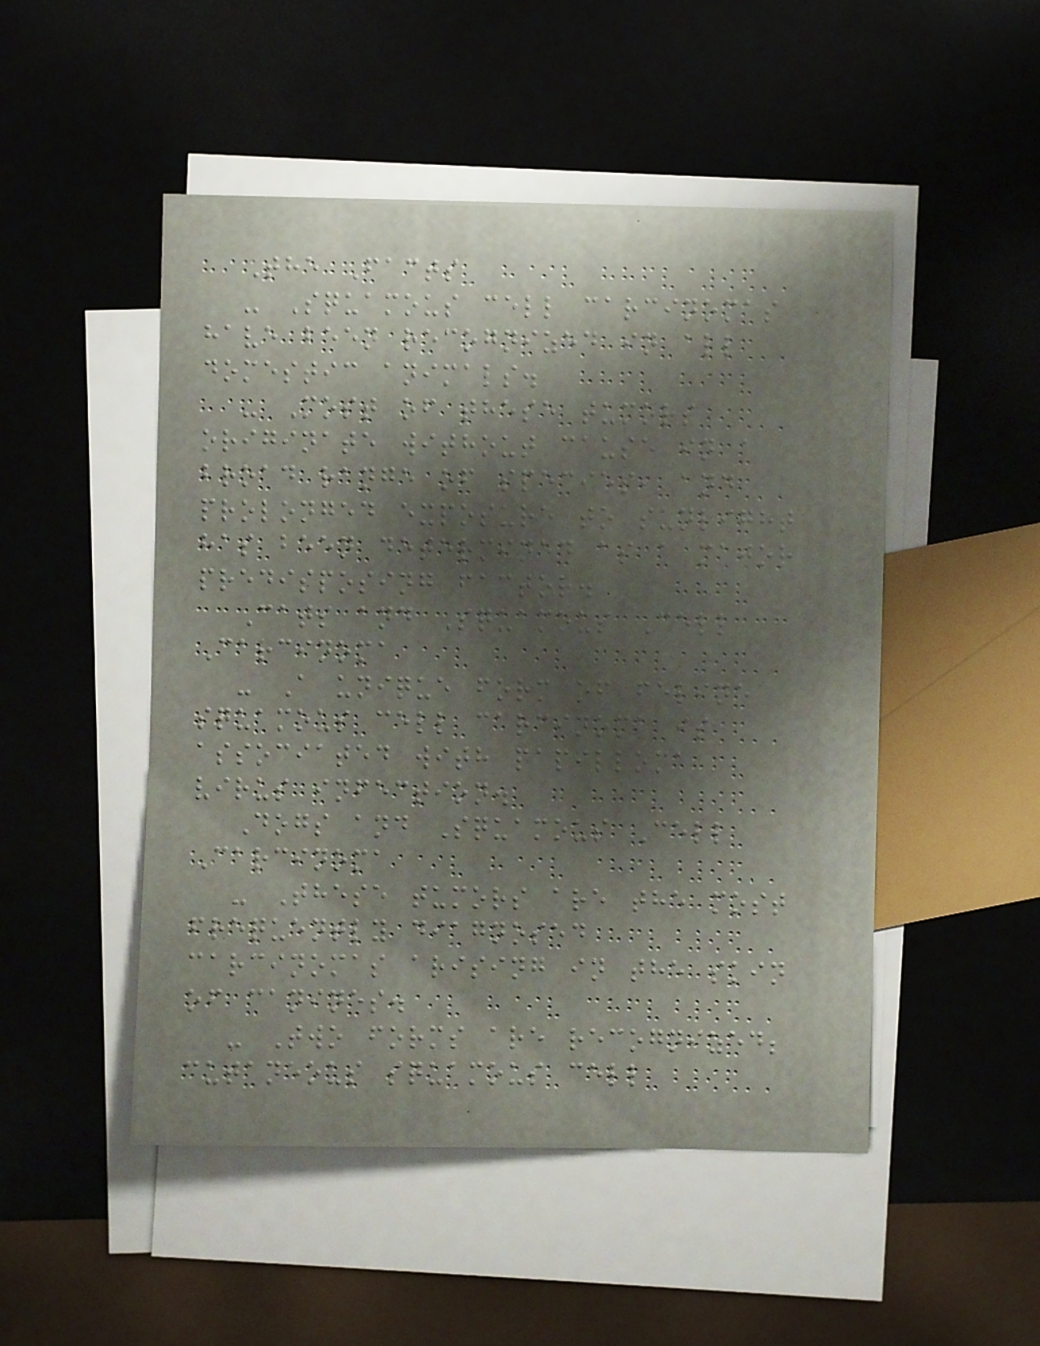The Facts
- Squamous cell carcinomas
have been recognized in all
domestic animals.
- Most of these tumors
originate without cause in a
broad range of species, and
prolonged exposure to sunlight
has been determined as a major
predisposing factor.
Cats and Squamous Cell
Carcinoma
- A unique form of feline
squamous cell carcinoma is
associated with papilloma
virus infection.
Dogs and Squamous Cell
Carcinoma
- These tumors are the most
frequently diagnosed
carcinomas arising in the skin
of canines.
- Two forms are recognized;
cutaneous squamous cell
